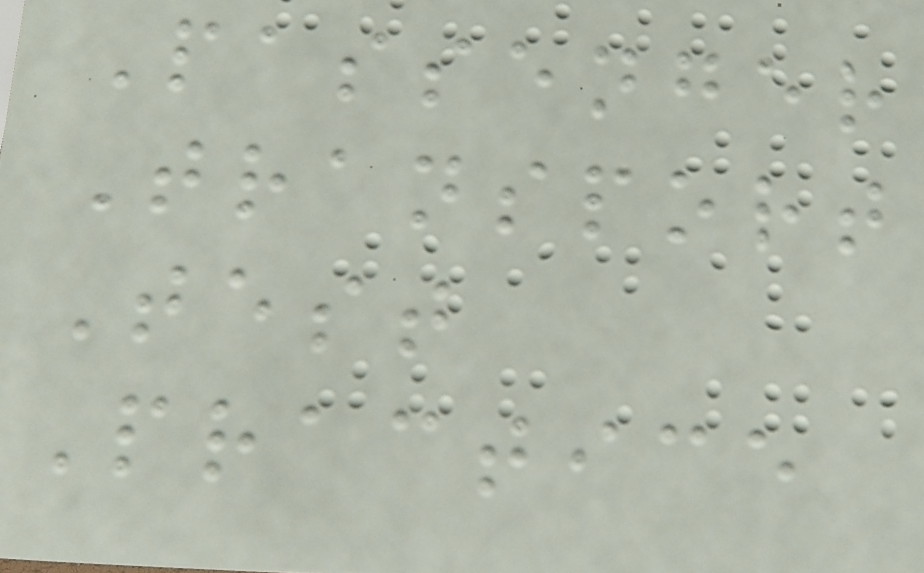Passenger
Transport
Test
Practice
